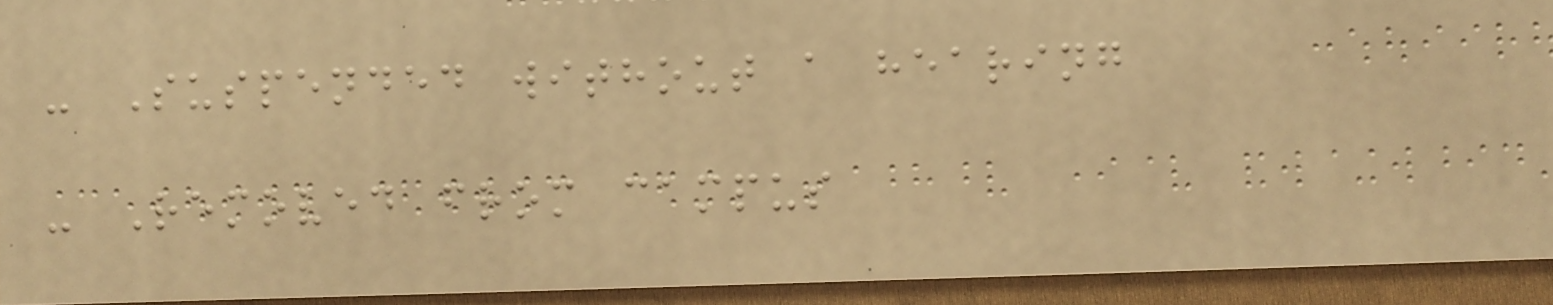- Suspended without a hearing
- Removed from campus
